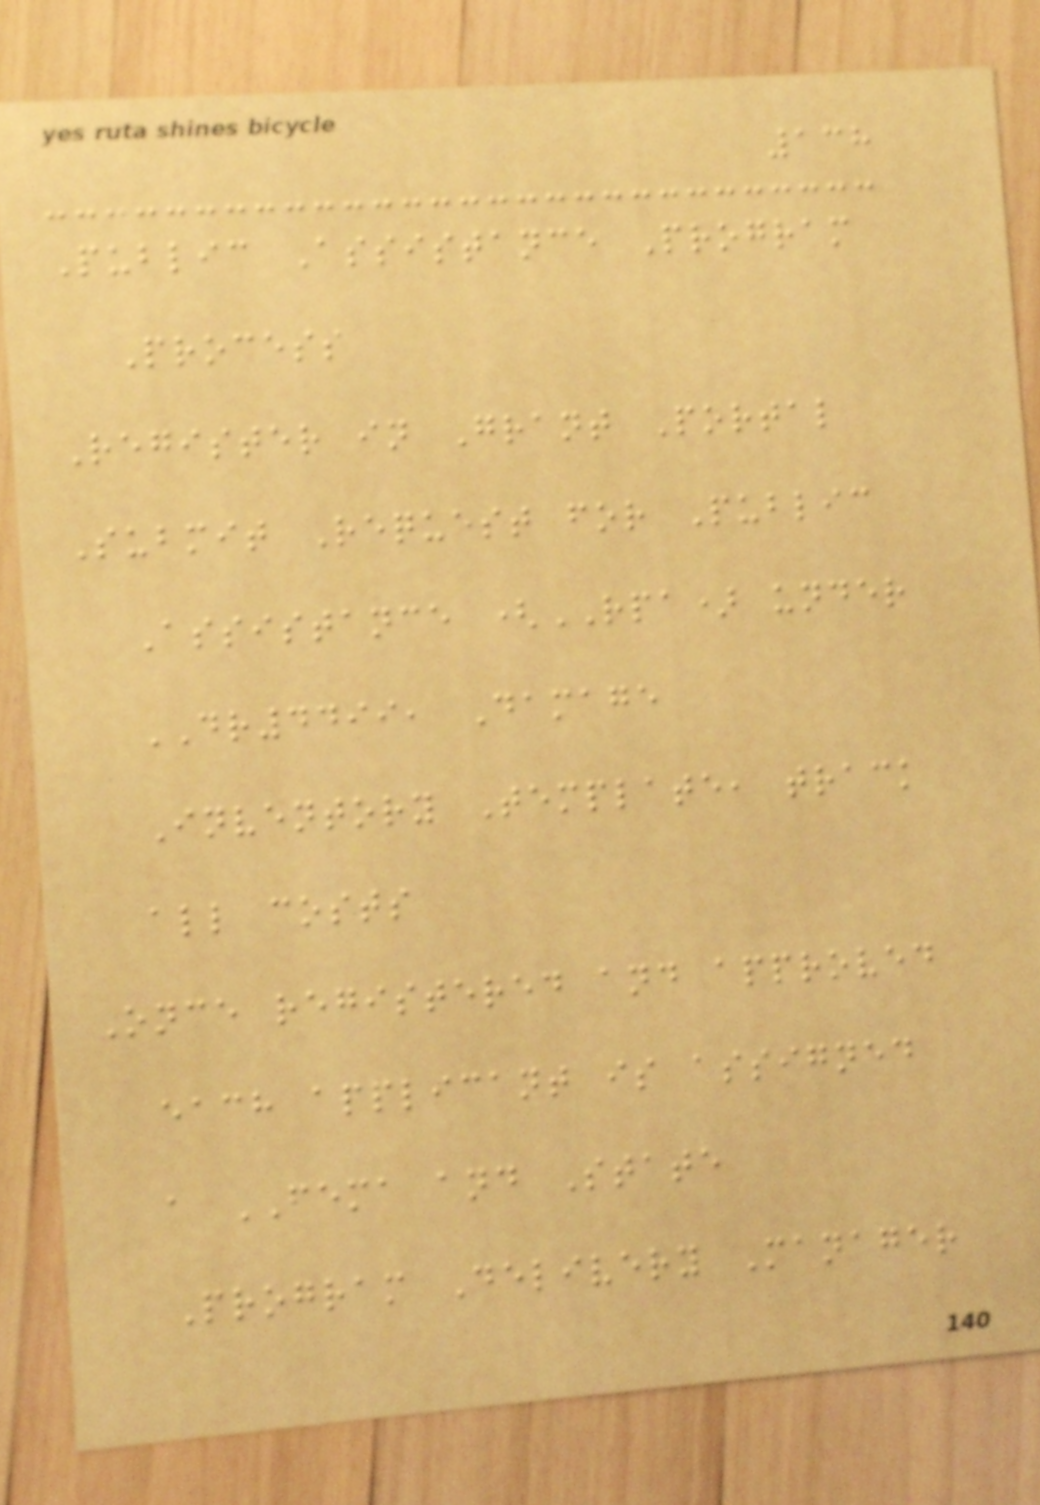138
Public Assistance Program
Process
Register in Grant Portal
Submit Request for Public
Assistance (RPA) under
DR4499, Damage
Inventory Template, track
all costs
Once registered and approved
each applicant is assigned
a FEMA and State
Program Delivery Manager
